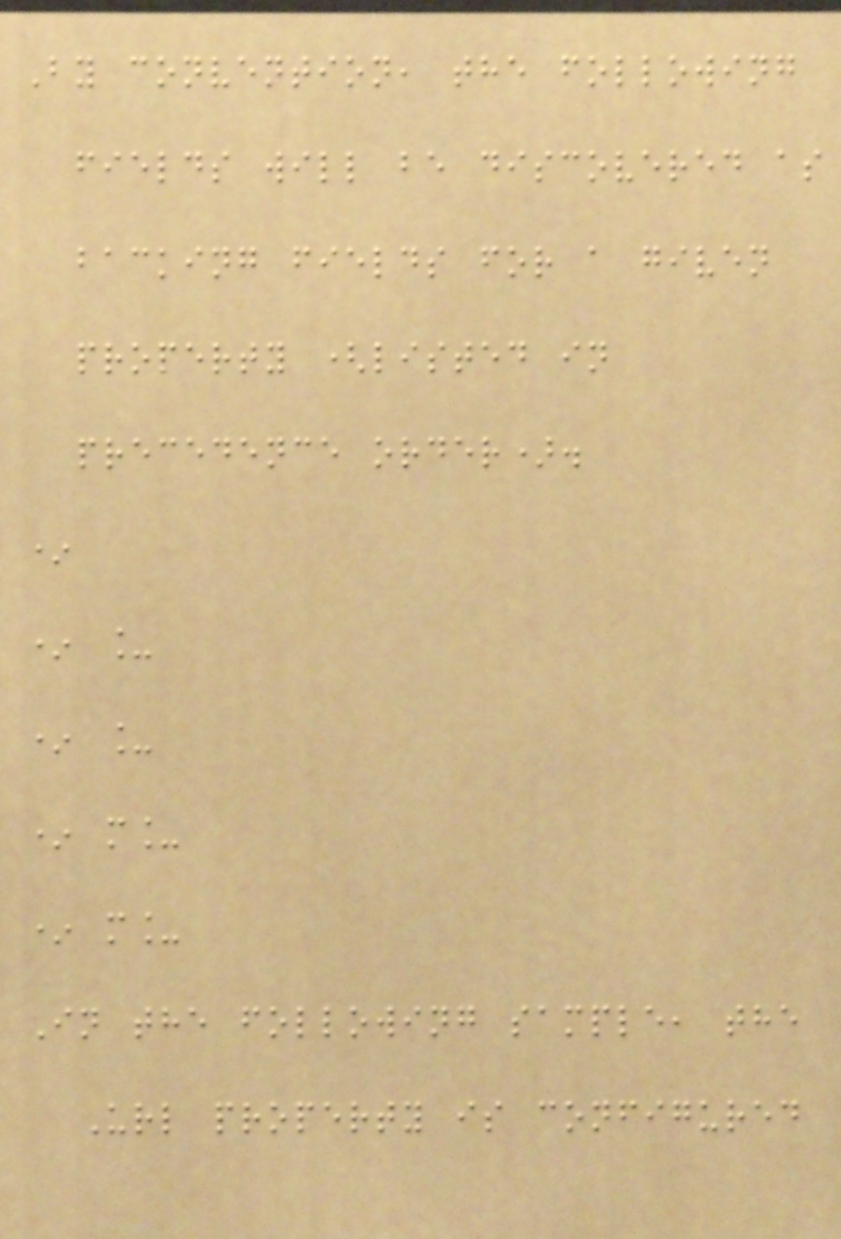By convention, the following
fields will be discovered as
backing fields for a given
property (listed in
precedence order).
*
* _
* _
* m_
* m_
In the following sample, the
Url property is configured
